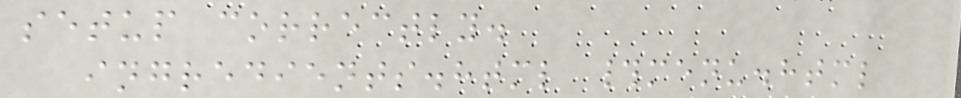setup correctly.
ingredients.html #menu.html
